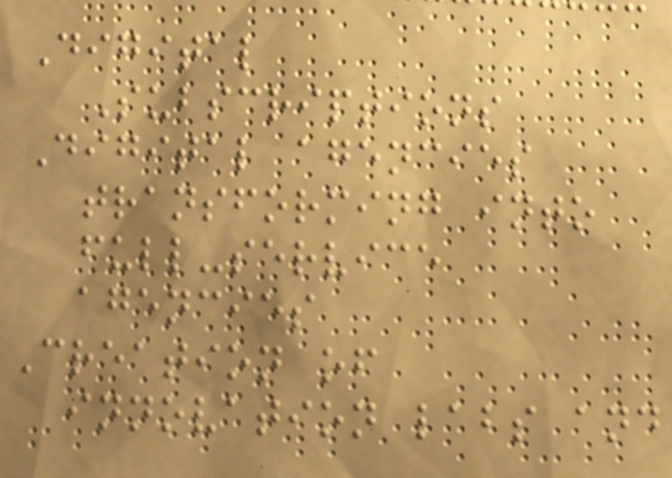Digital
Subscriptions
Digital agencies
transforming into
full-service
agencies
Creation of
innovation labs and
